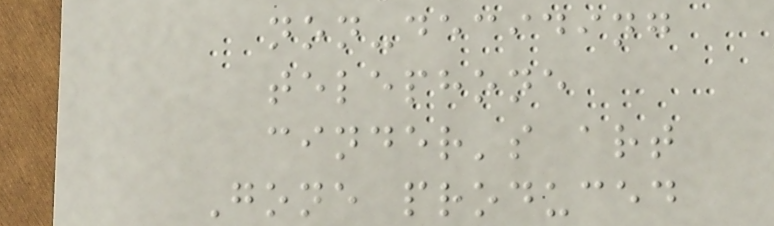non-deciding
telephone
cinder's art
Gone produced
